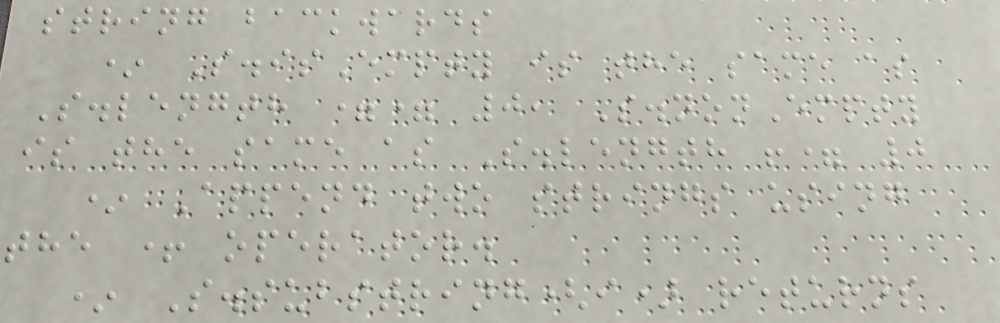string backwards
* S.isEmpty is the same as
S.length == 0, S.nonEmpty
is the same as S.length != 0
* Append two strings using
the + operator.
* S.substring(i) returns
